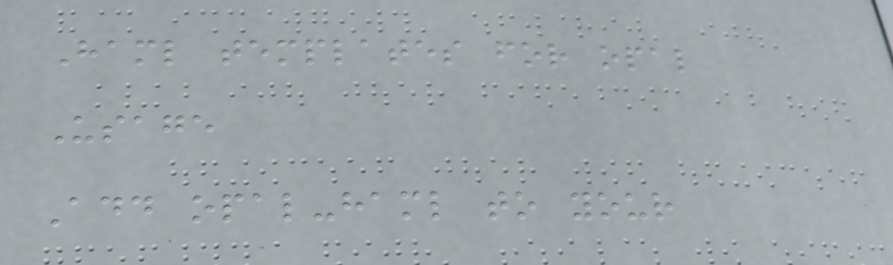Haml templates for opal
Usage
Add opal-haml to your
